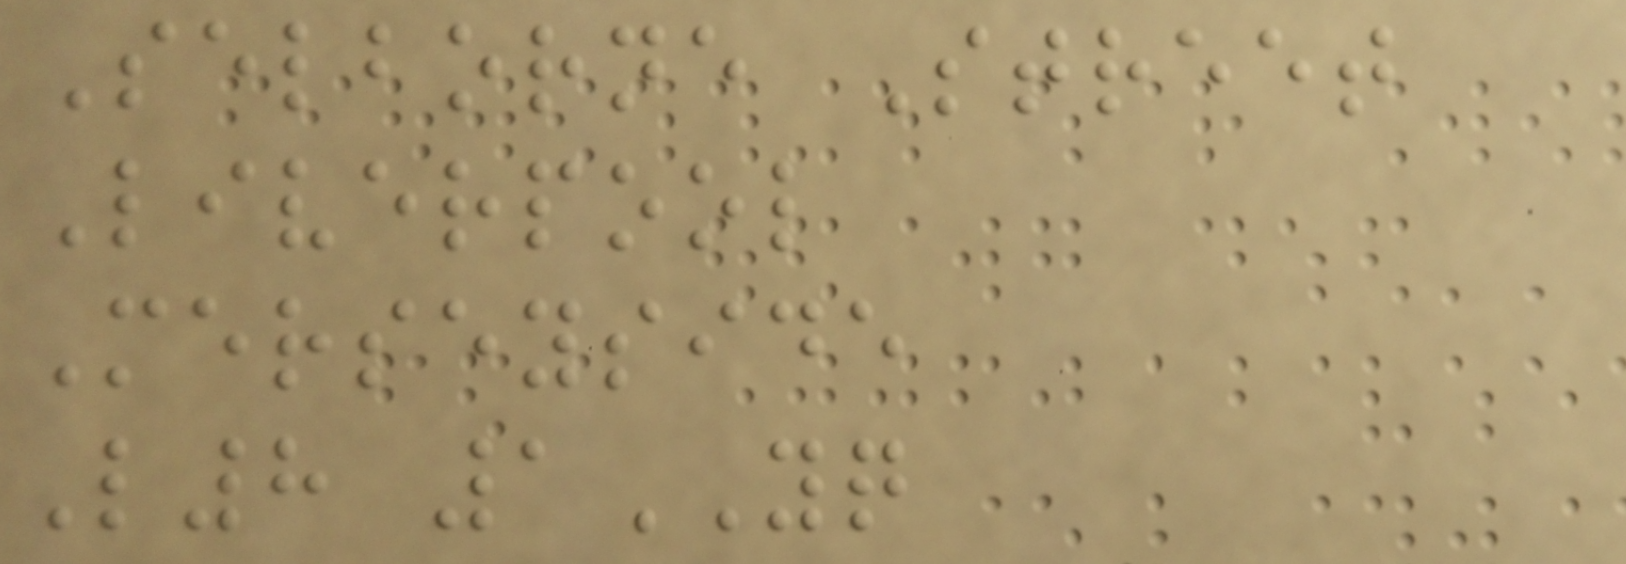Selborne Street
Liverpool
Merseyside
L8 1YQ
